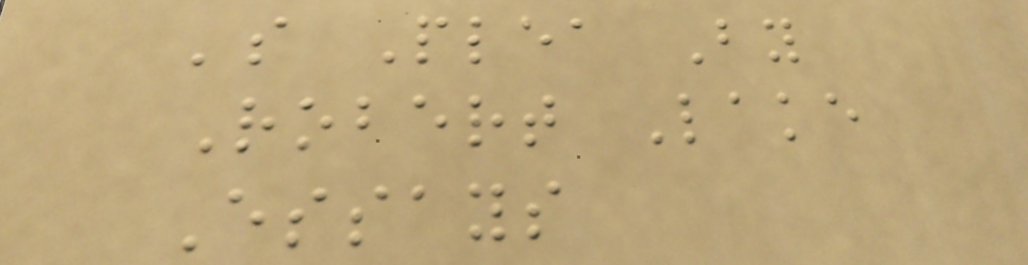's Plea By
Robert Lake
Essays
